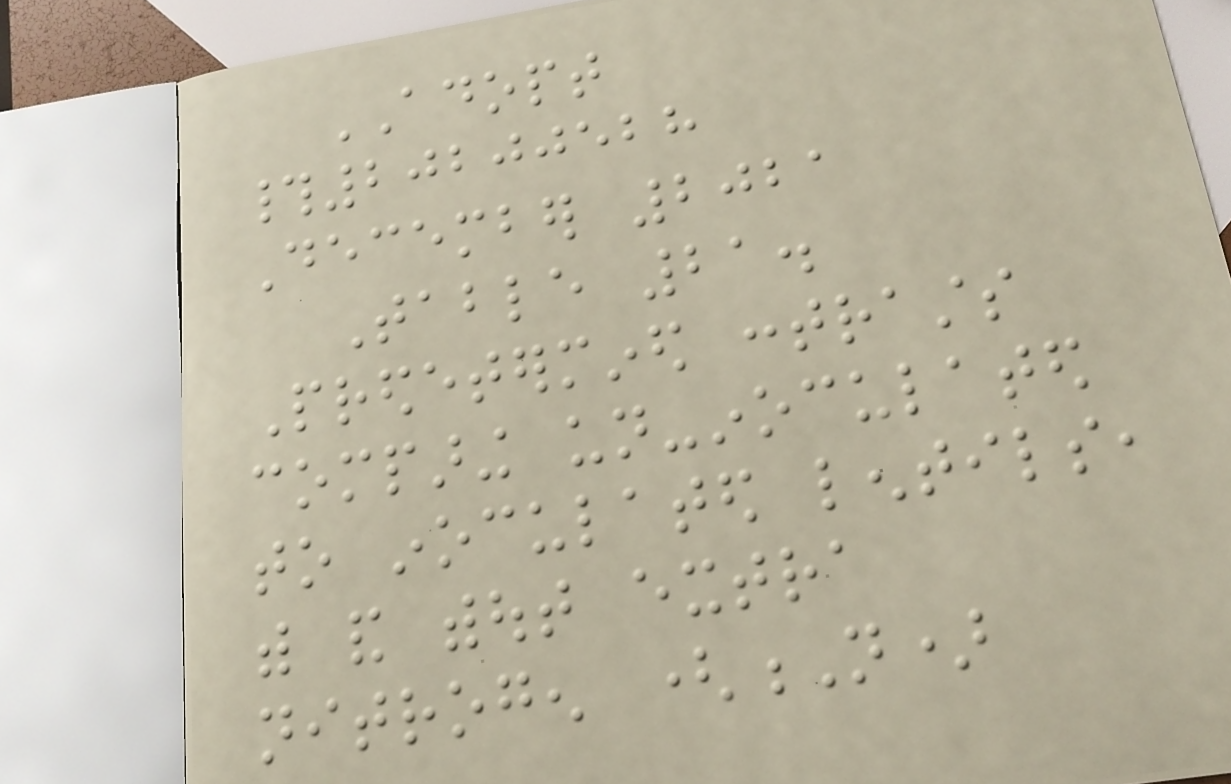ADOPT
#20200528
December 2021
Table 21.
Predetermined contrasts
comparing un-inoculated
to inoculated lentils,
with and without extra
nitrogen (N)
